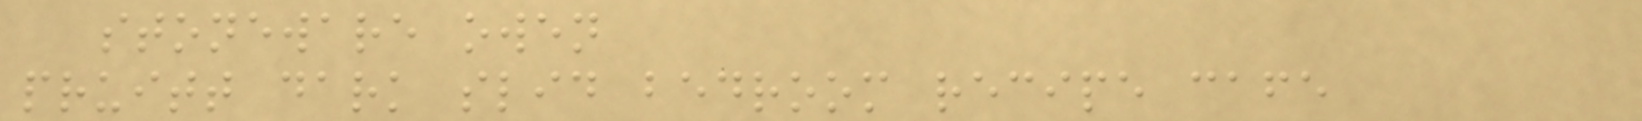stoneware owen
pruitt dark slid bedroom recipe cafe
